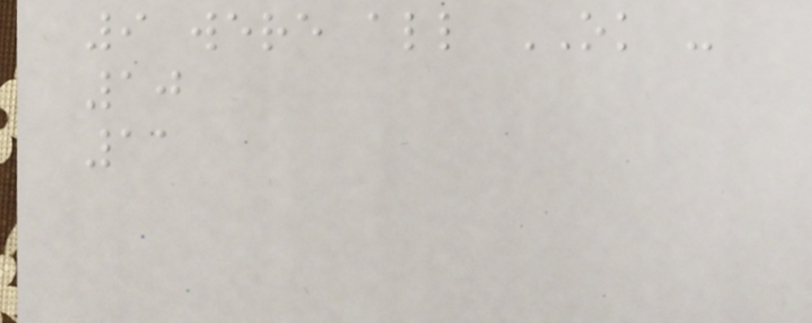9 were all OK -
10
11
